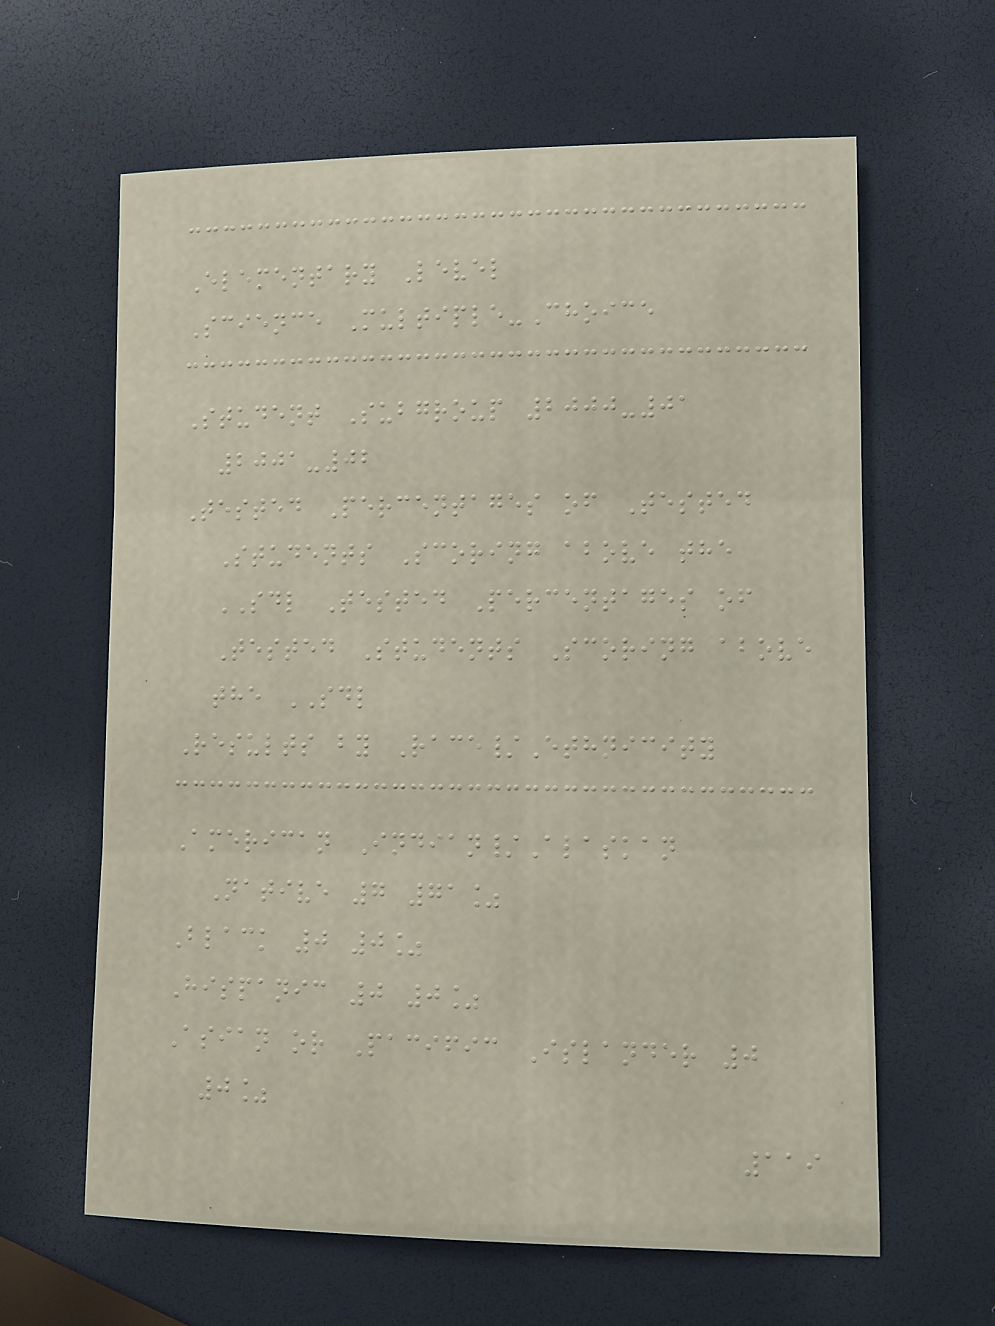Elementary Level
Science Multiple-Choice
Student Subgroup 2000-01
2001-02
Tested Percentages of Tested
Students Scoring above the
SDL Tested Percentages of
Tested Students Scoring above
the SDL
Results by Race/Ethnicity
American Indian/Alaskan
Native 7 71%
Black 0 0%
Hispanic 0 0%
Asian or Pacific Islander 0
0%
119
